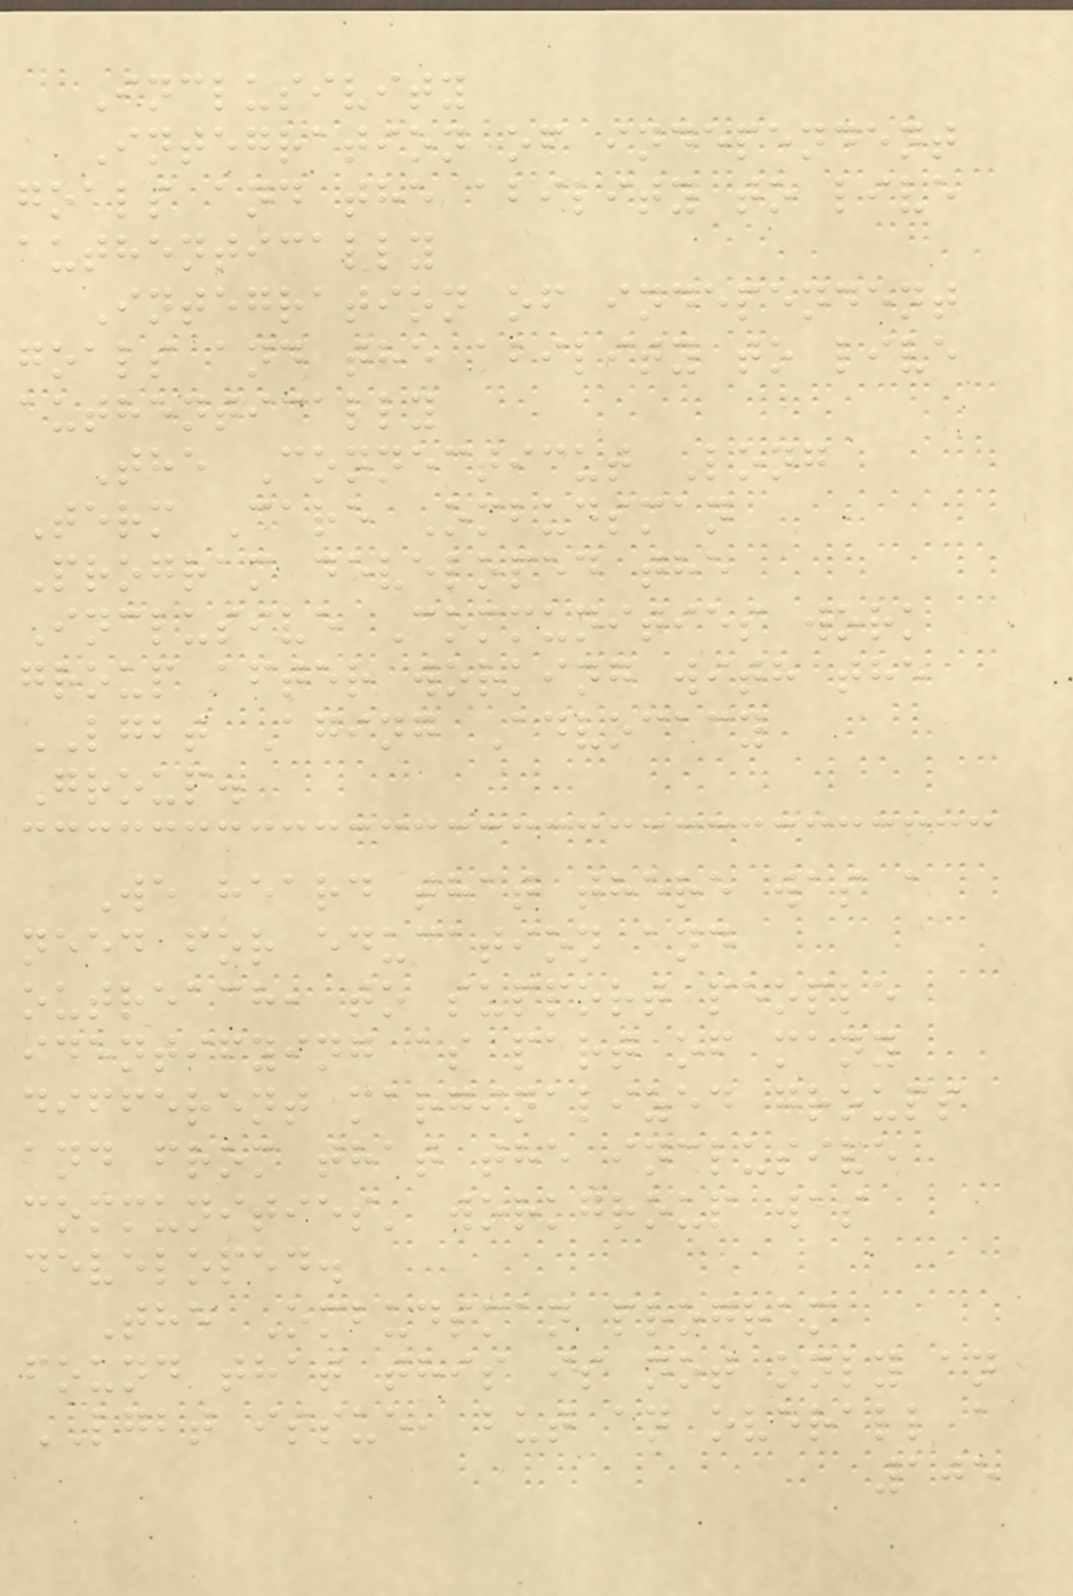Inclusivity
Integration of independent
goals and the ability to live
authentically
Integration of independent
goals and the ability to live
authentically
The Connecticut Long
Term Care Ombudsman
Program developed the
Inclusive Communities work
group after working with the
LGBT Aging Advocacy
Group.
We heard that there was a
need for education and
outreach, to support people
identifying as part of many
different marginalized groups
and from that the inclusive
communities' workgroup was
developed.
The Ombudsman program
found that this is not only an
LGBT issue, but an overall a
105
